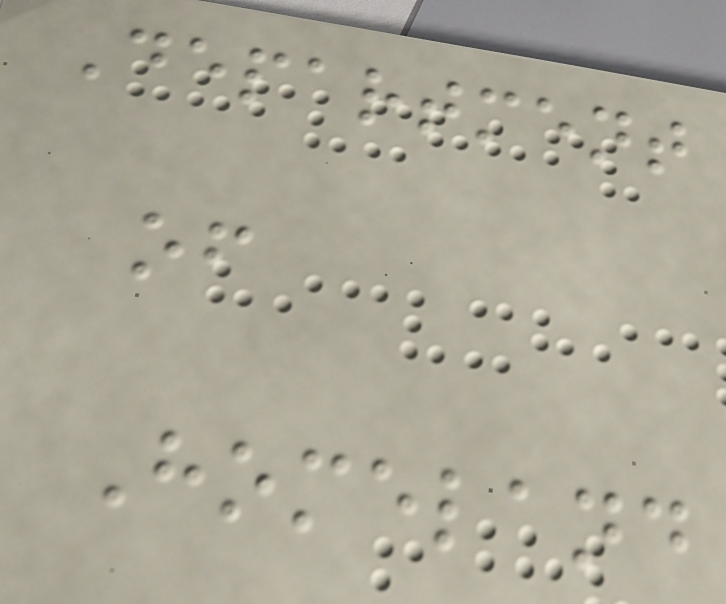Department
of
Homeland
